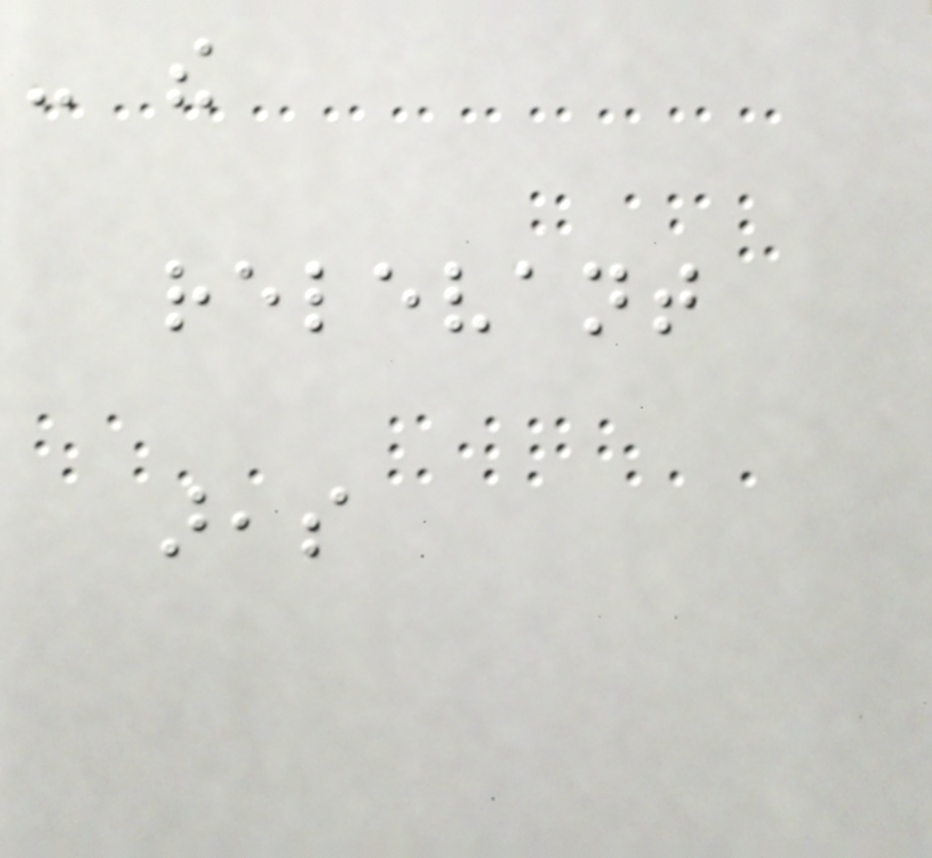- the
relevant
areas
